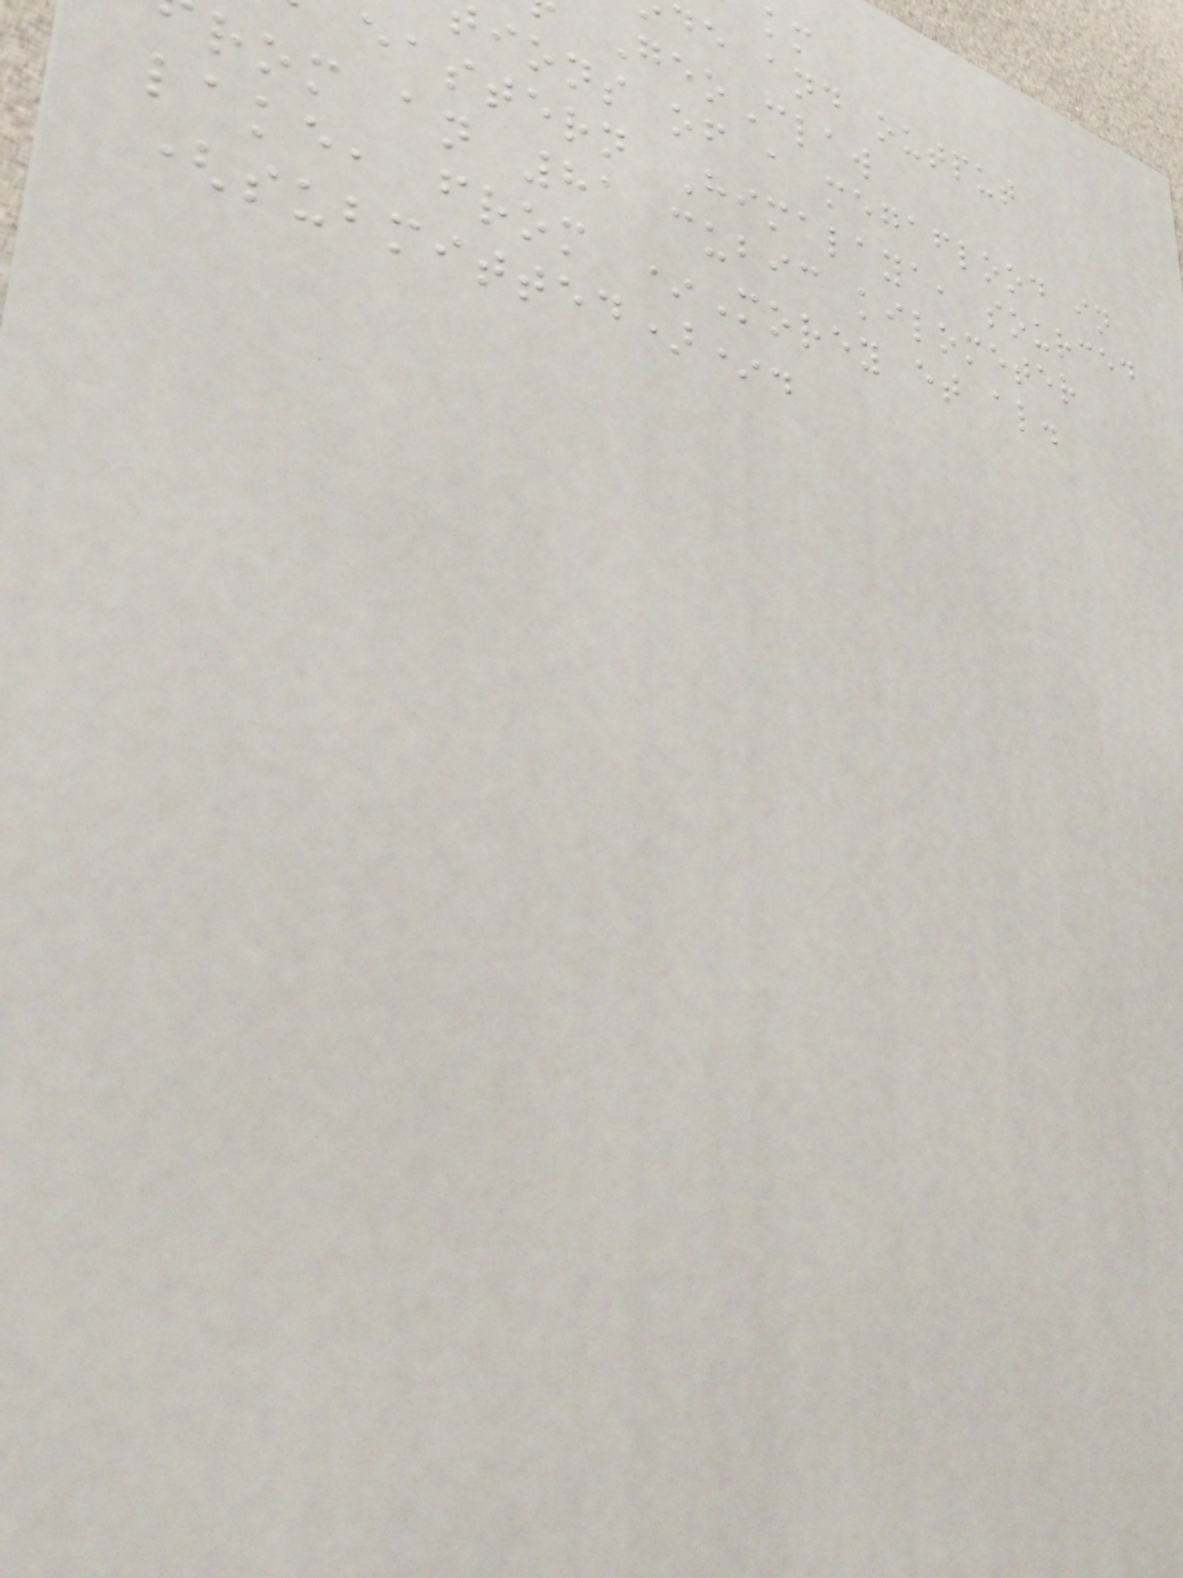de and output
GeoClaw
ions of a megaflood in
eastern Himalaya, sourced
rom an 81 cubic kilometer
lake, from *Morey et al.
(submitted)*.
